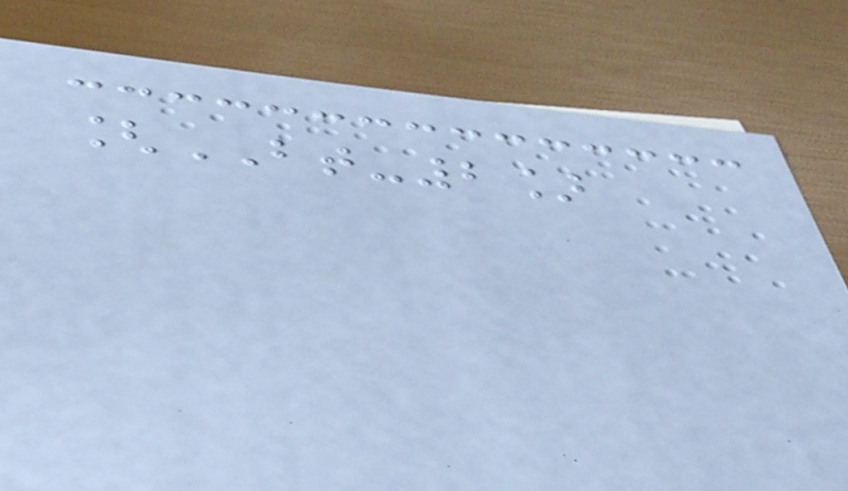[BT-2]
